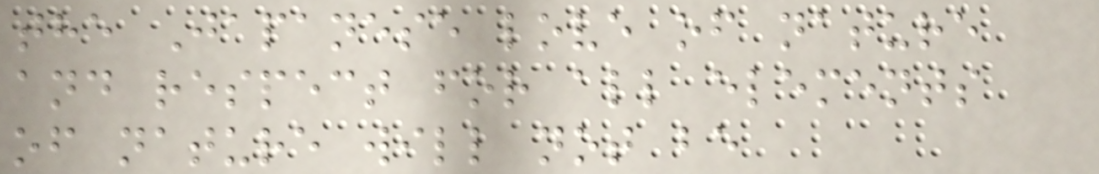the Japanese love of nature
and respect for all elements
of nature will not be
